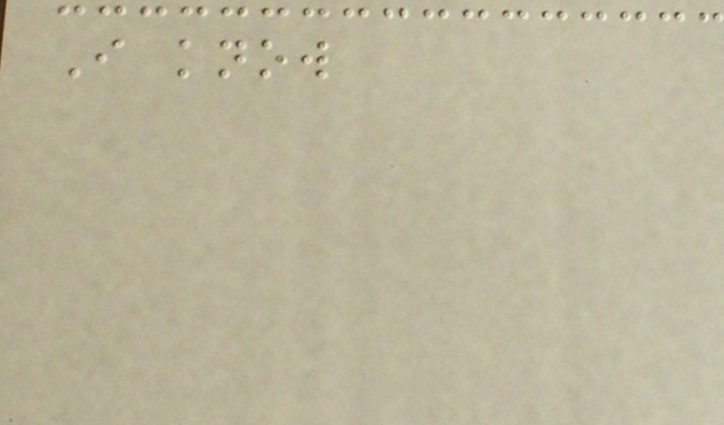I know
